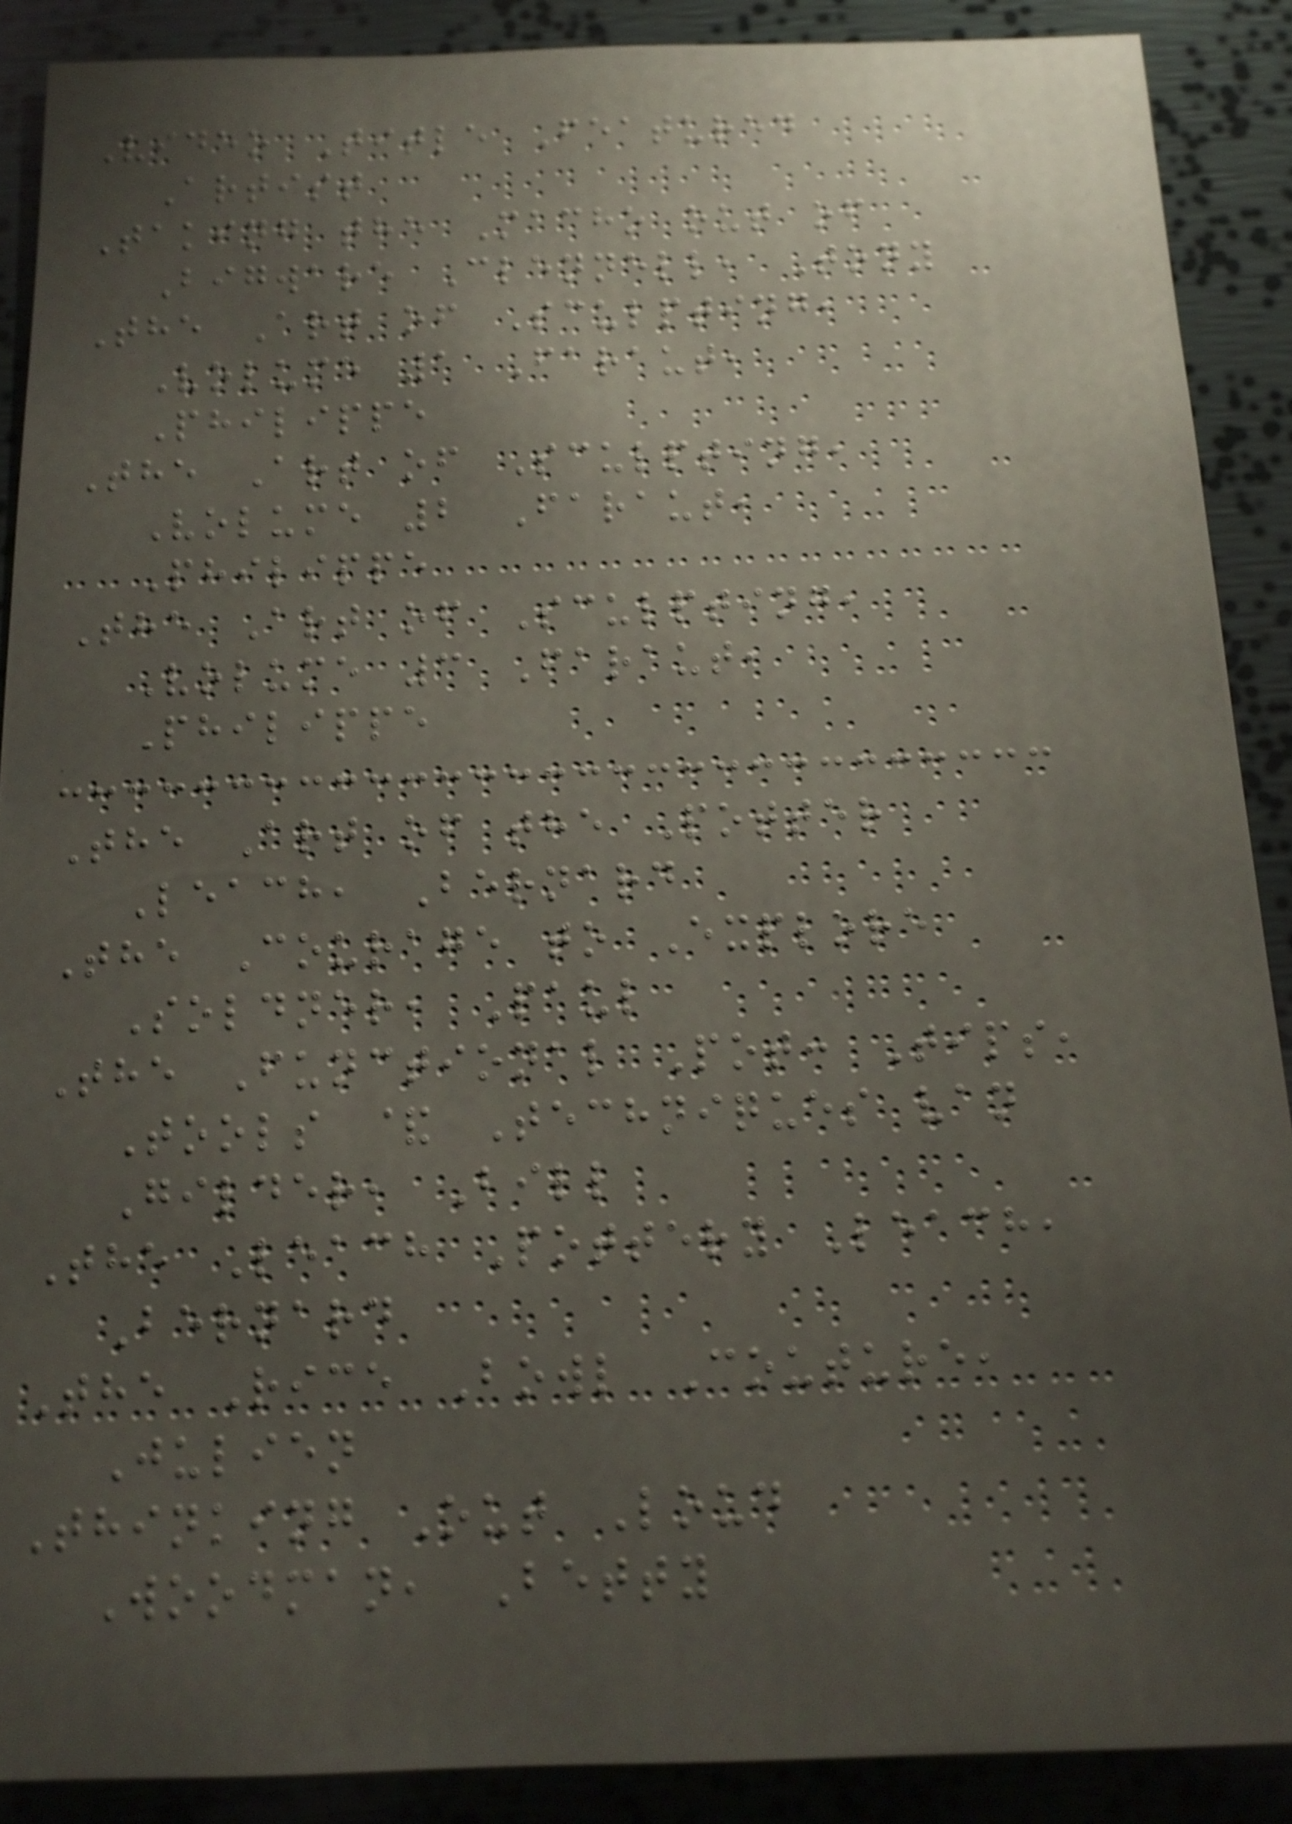Video Title Featured
Artist
Taking the Macho out of
Bigware Clennell, Tony
The Art of Sculpting,
Volume 1 Faraut,
Philippe
The Art of Sculpting,
Volume 2 Faraut,
Philippe
The Art of Sculpting,
Volume 3 Faraut,
Philippe
The Art of the Potter
Leach, Bernard
The Courage to Explore
Soldner, Paul
The Functional Pot: Tips,
Tools & Techniques van
Gilder, Bill
The Leach Pottery Leach,
Bernard
The Rice Bowl Couture,
Julien
Thinking Out Loud
Woodman, Betty
